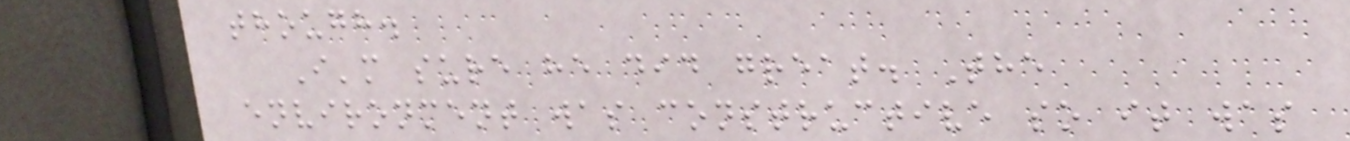though.
I'm sure he did great. The
environment was constructive so it was
